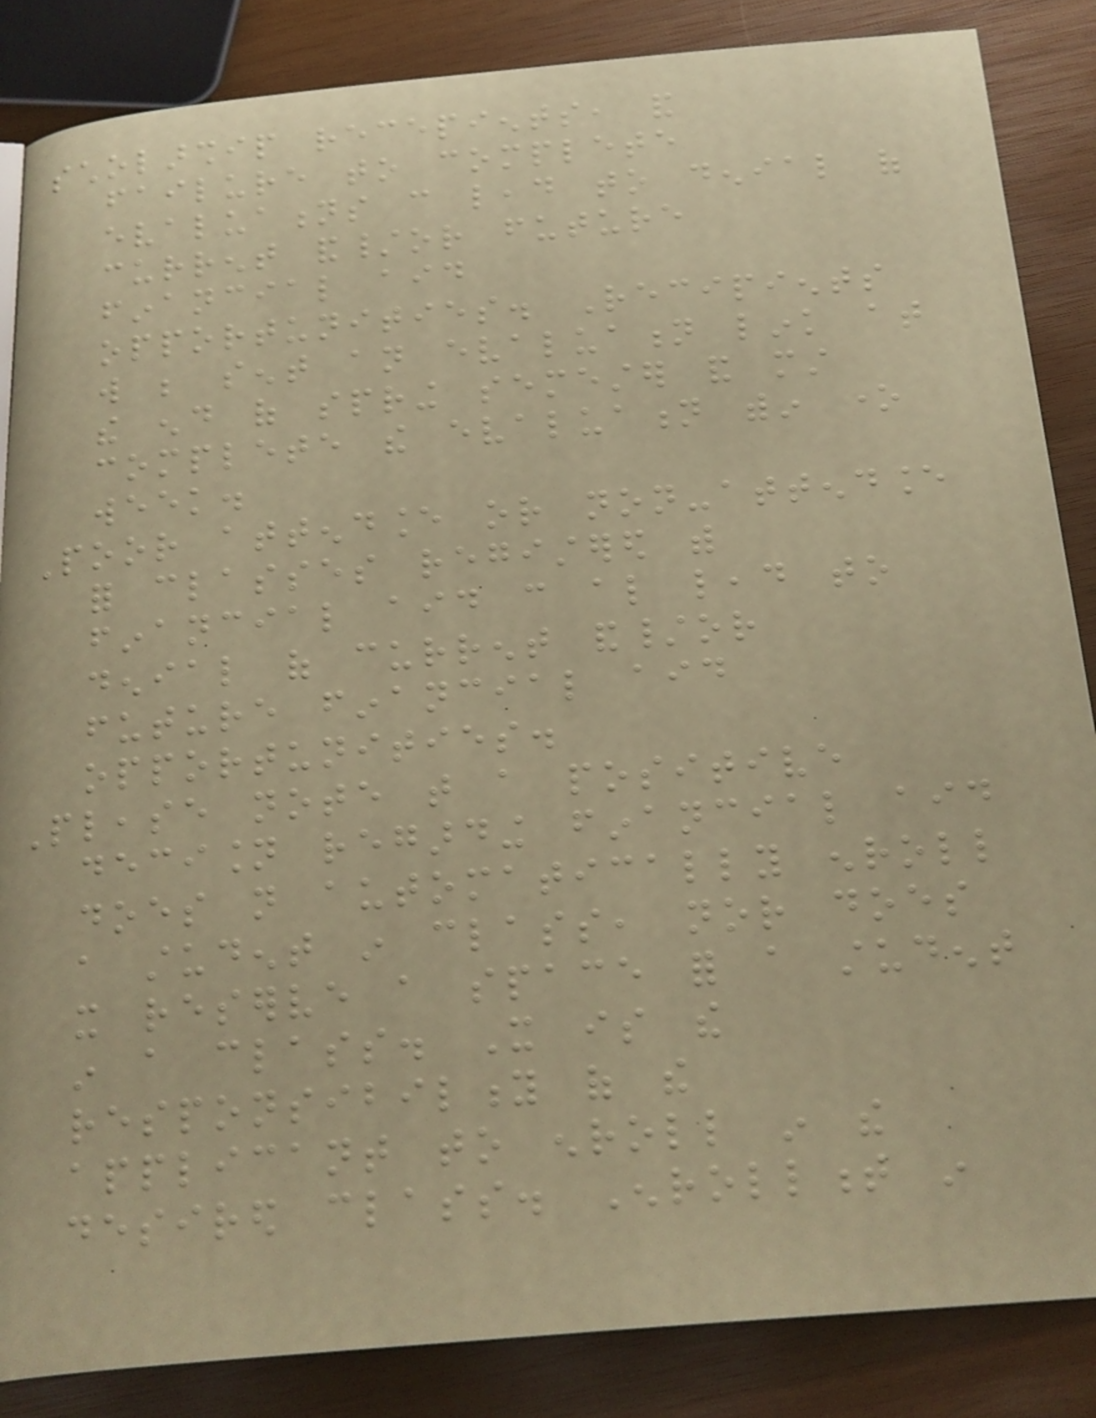scholarship recepients, and
failure to complete
evaluations can lead to denial of
current and/or future
financial aid
opportunities. Recipients
will be sent an evaluation link at
the end of spring semester and must
complete the evaluation within one
week.
Poor attendance or non-attendance
for classes registered with
financial aid can also lead to
denial of current and/or
future financial aid
opportunities.
Please note that a positive
decision regarding financial aid
does not automatically enroll
a student in class, nor does
it reserve a space for a student
in a class. It is the
responsibility of the
applicant to enroll in the
desired class. Enrollment in
